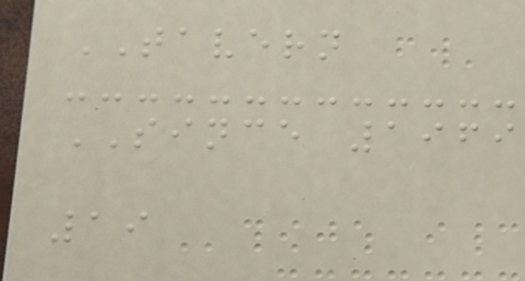TAVERN
SINCE 1969
19
